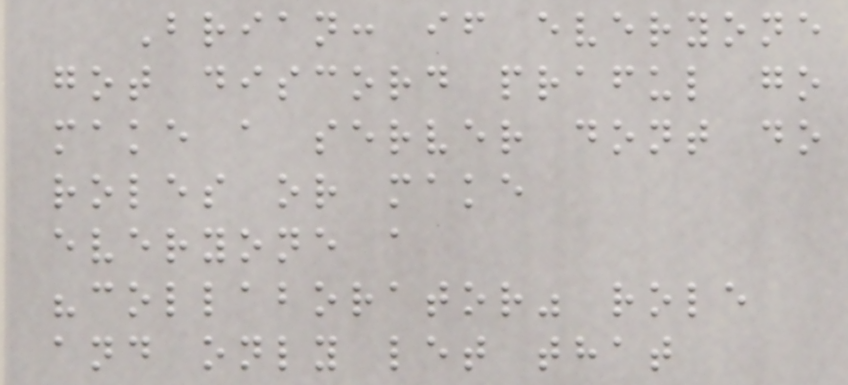Brian: if everyone
got discord praful go
make a server dont do
roles or make
everyone a
"collaborator" role
and only let that
